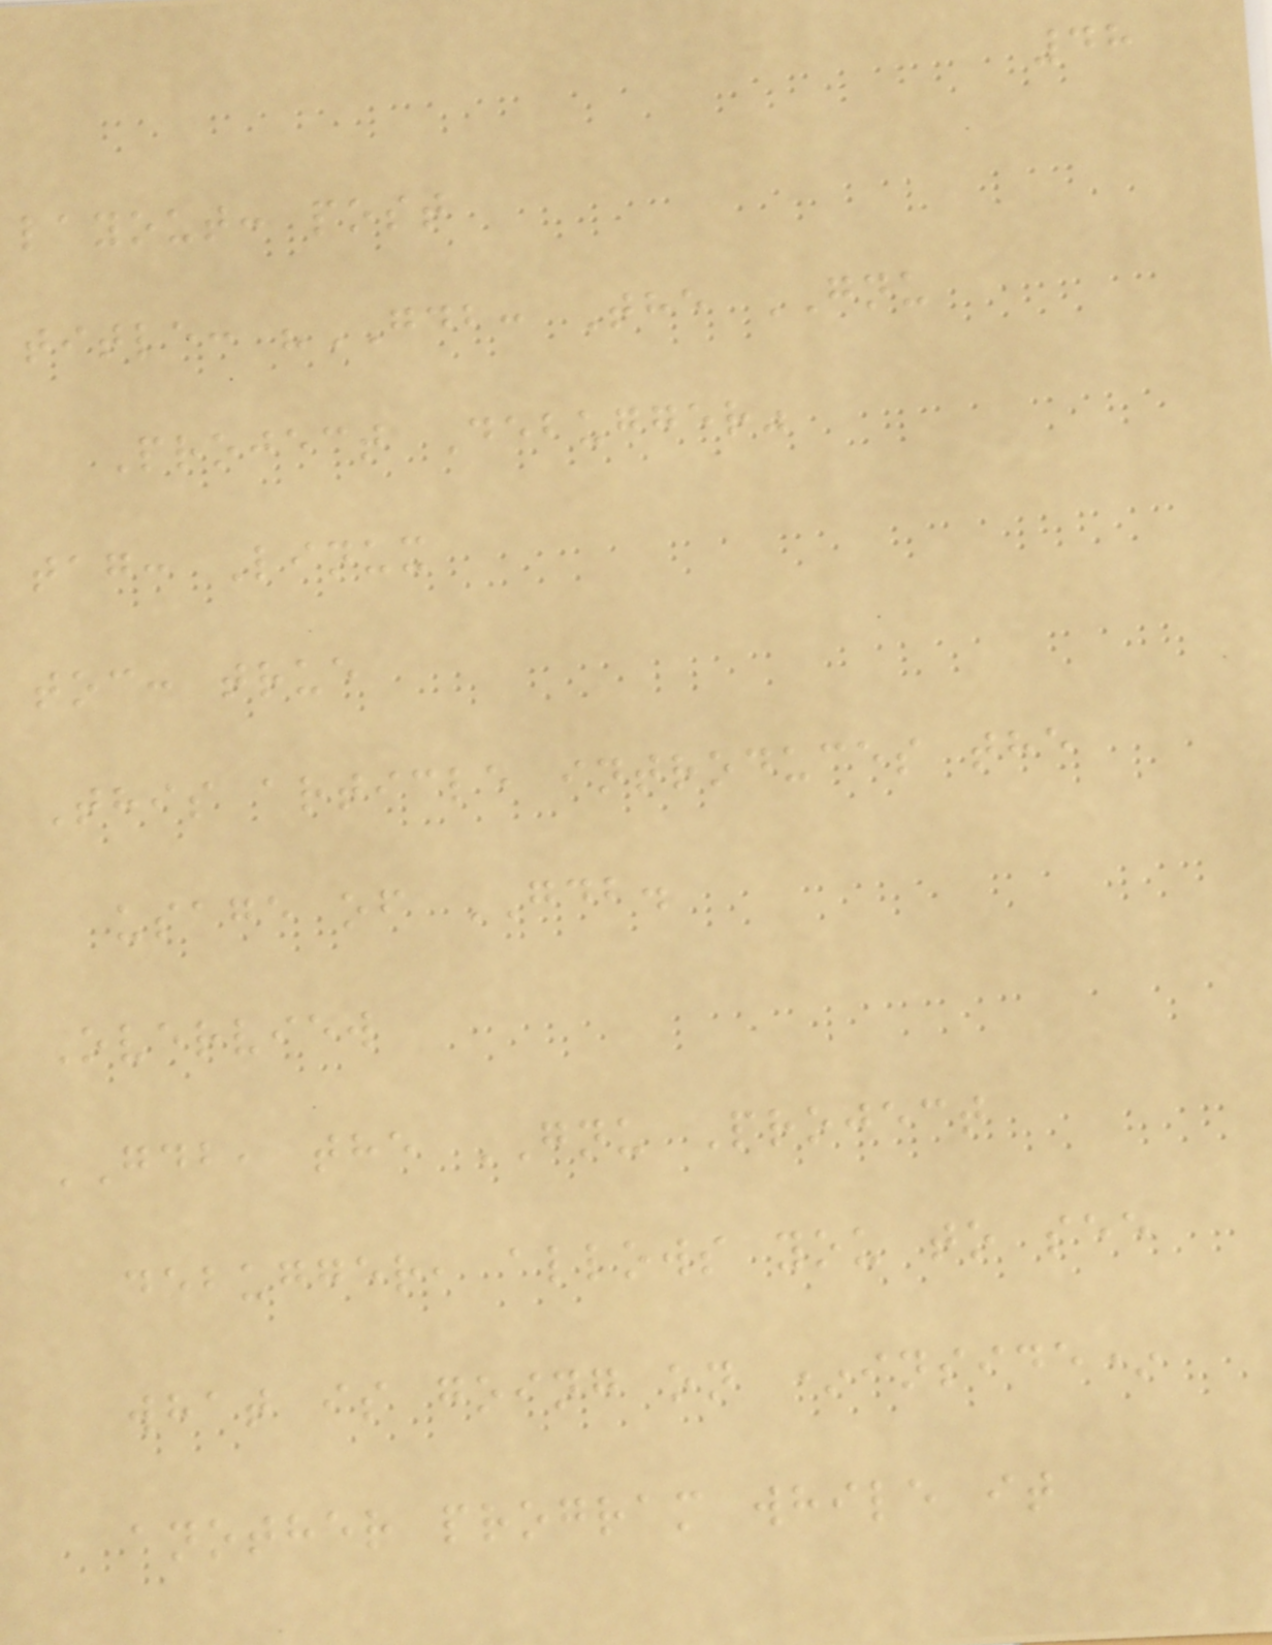48
layout: post
title: "GDB: The GNU
Project Debugger"
tag: Linux
toc: true
This article introduces the
usage of GDB.
Overview
GDB, the GNU Project
debugger, allows you to see
what is going on *inside*
another program while it
